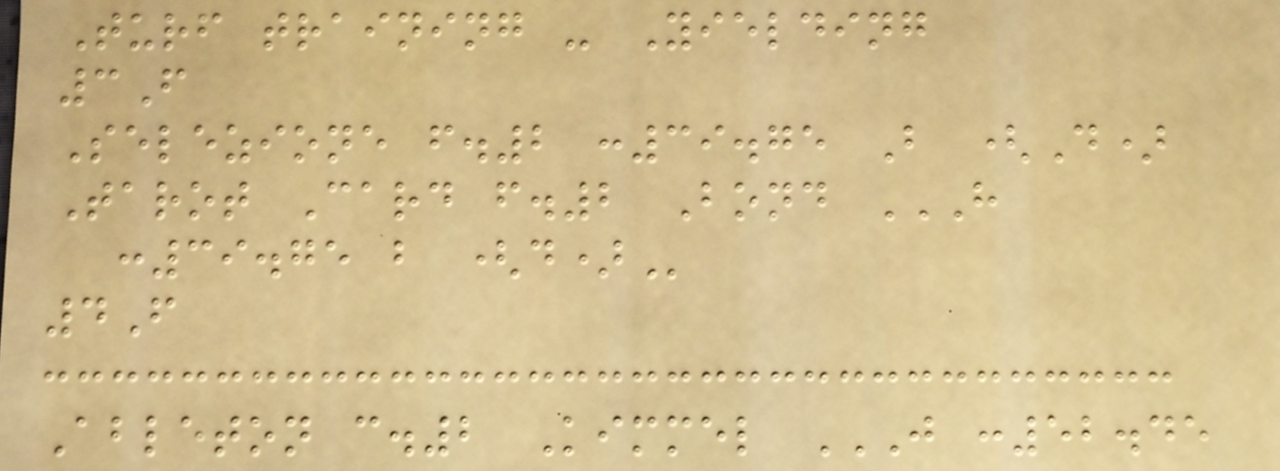Turf training - Yielding
3F
Selezione f.2 :39.75 B (D)
Tarot Card f.2 Bond H
:39.75 B (D)
4F
Ableton c.2 Kimmel J :52.45
